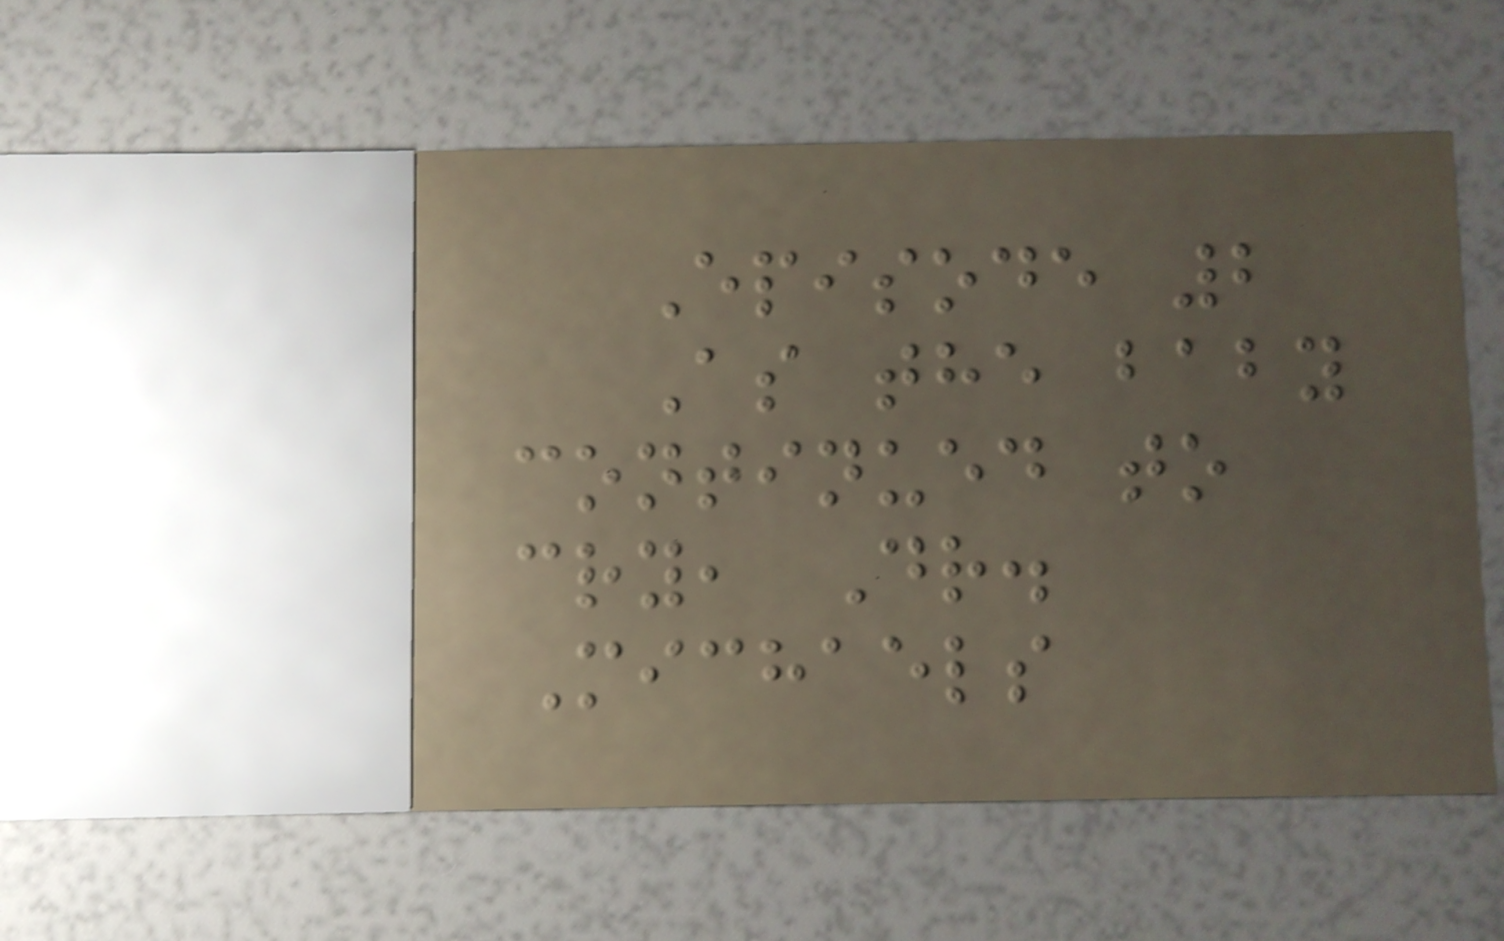Episode 2
As the baby
continued to
cry, Dr.
Michaels
